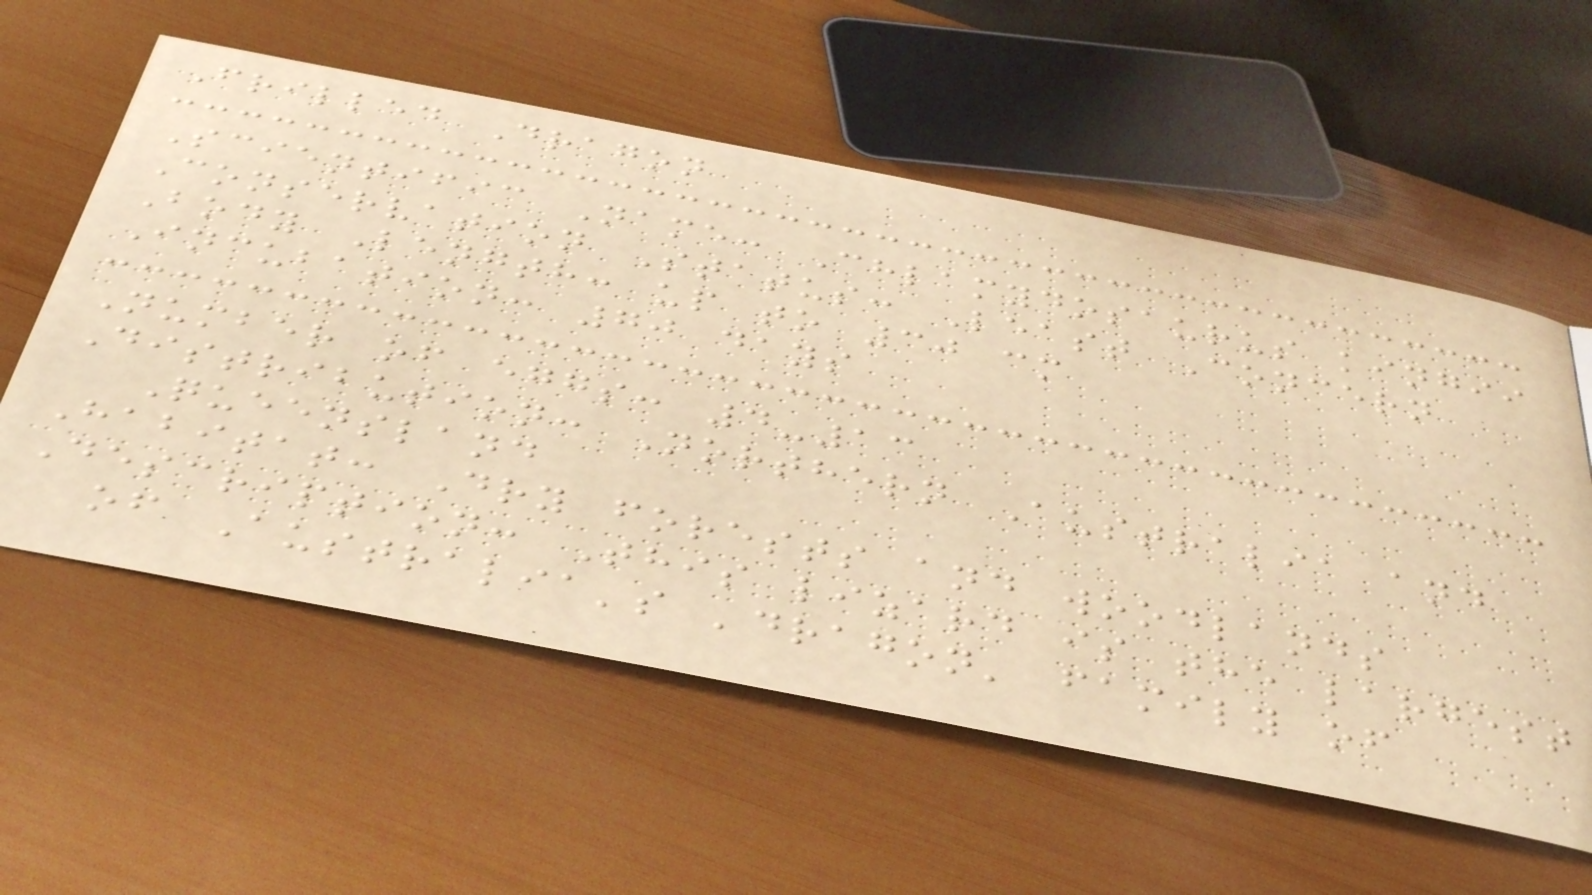Frilled Dragon
Scientific Name: Chlamydosaurus kingii
Conservation Status: Least Concern
Body Length: up to 30 cm
Incubation: 70 days
Number of eggs: 4-13
Distribution: Northern Australia and
Queensland
Habitat: Dry forests and woodlands
Description: This lizard is the largest
of Australia's 'dragon' family of
